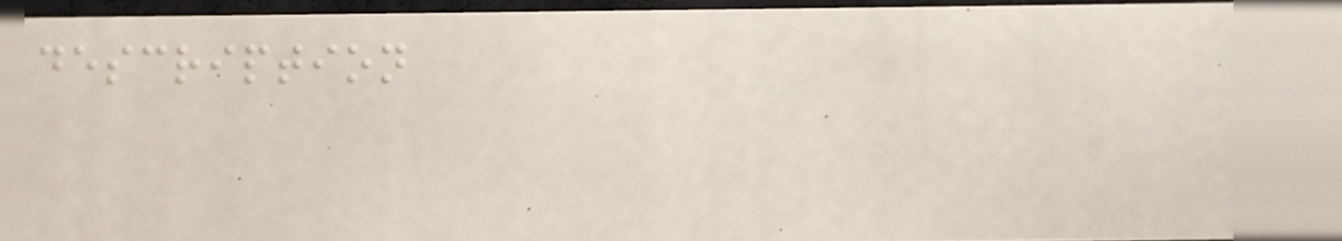description
